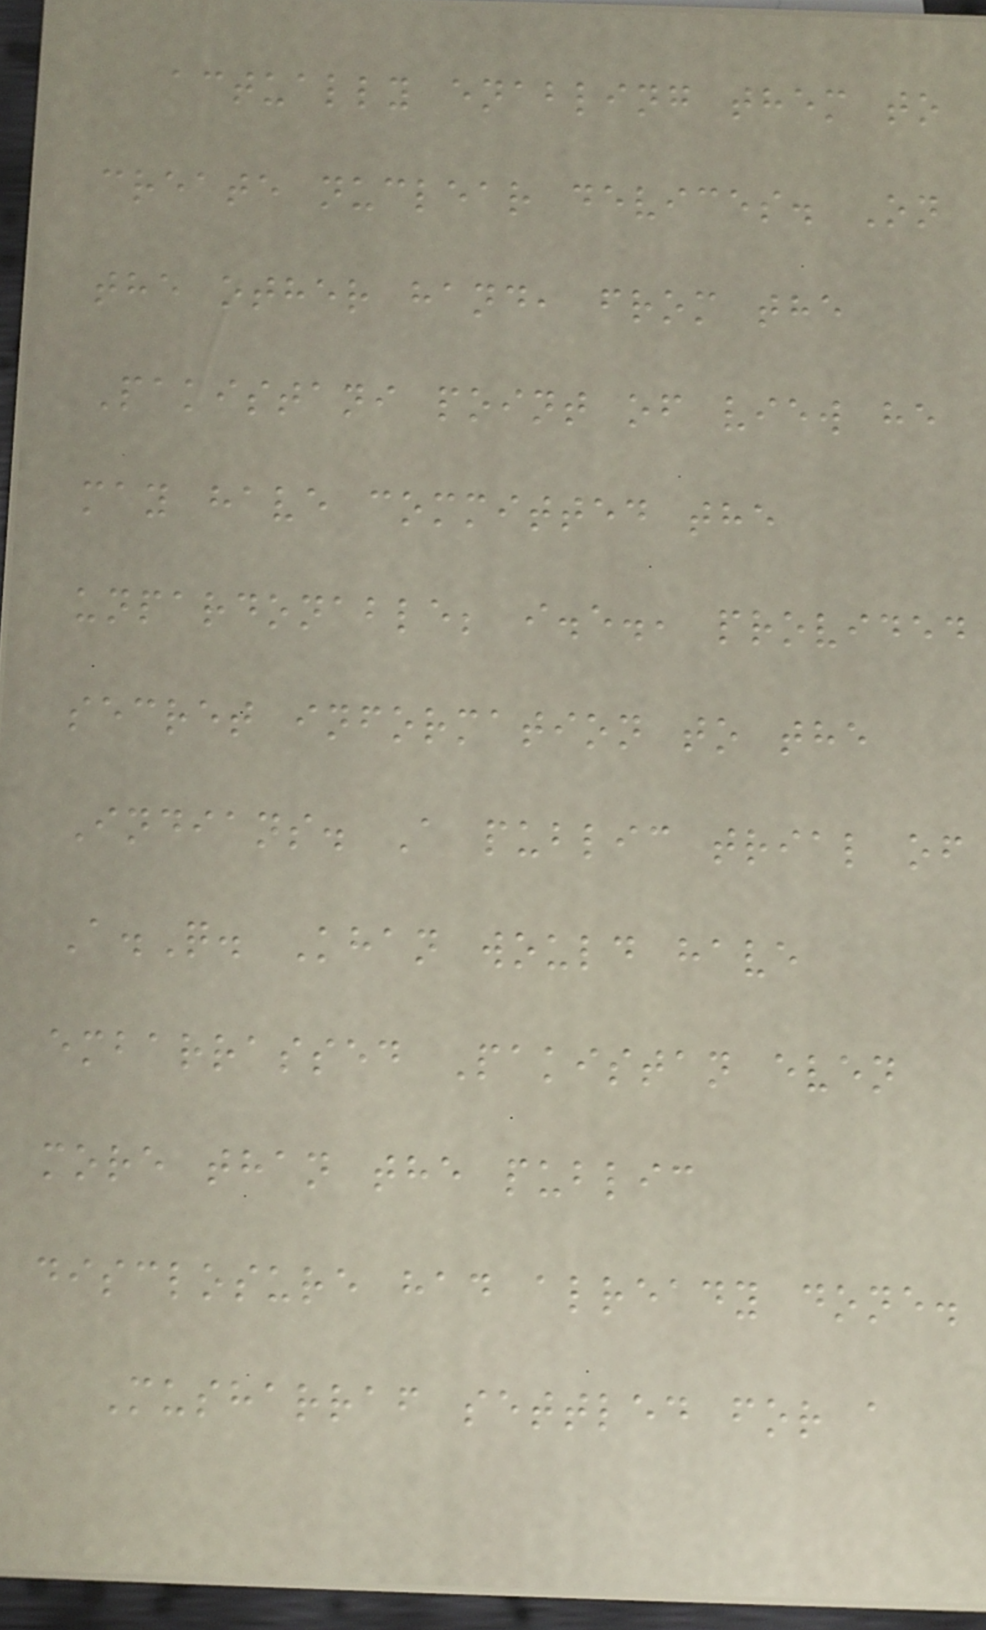actually enabling them to
create nuclear devices. On
the other hand, from the
Pakistani point of view he
may have committed the
unpardonable; i.e., provided
secret information to the
Indians. A public trial of
A.Q. Khan would have
embarrassed Pakistan even
more than the public
disclosure had already done.
Musharraf settled for a
